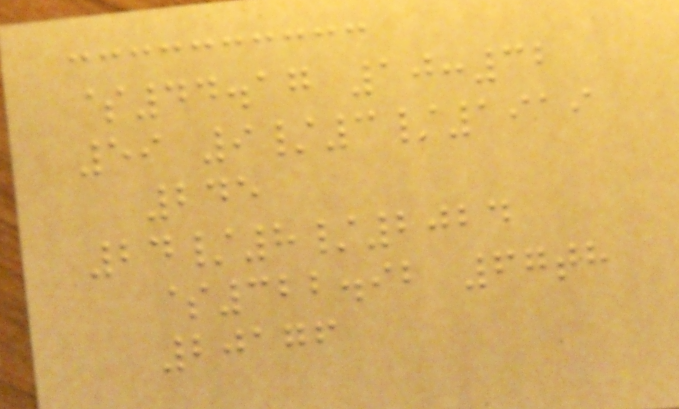$44.17 10:32
59 9/3/1919
245
24/8/2024
$322.92 67th
20176
